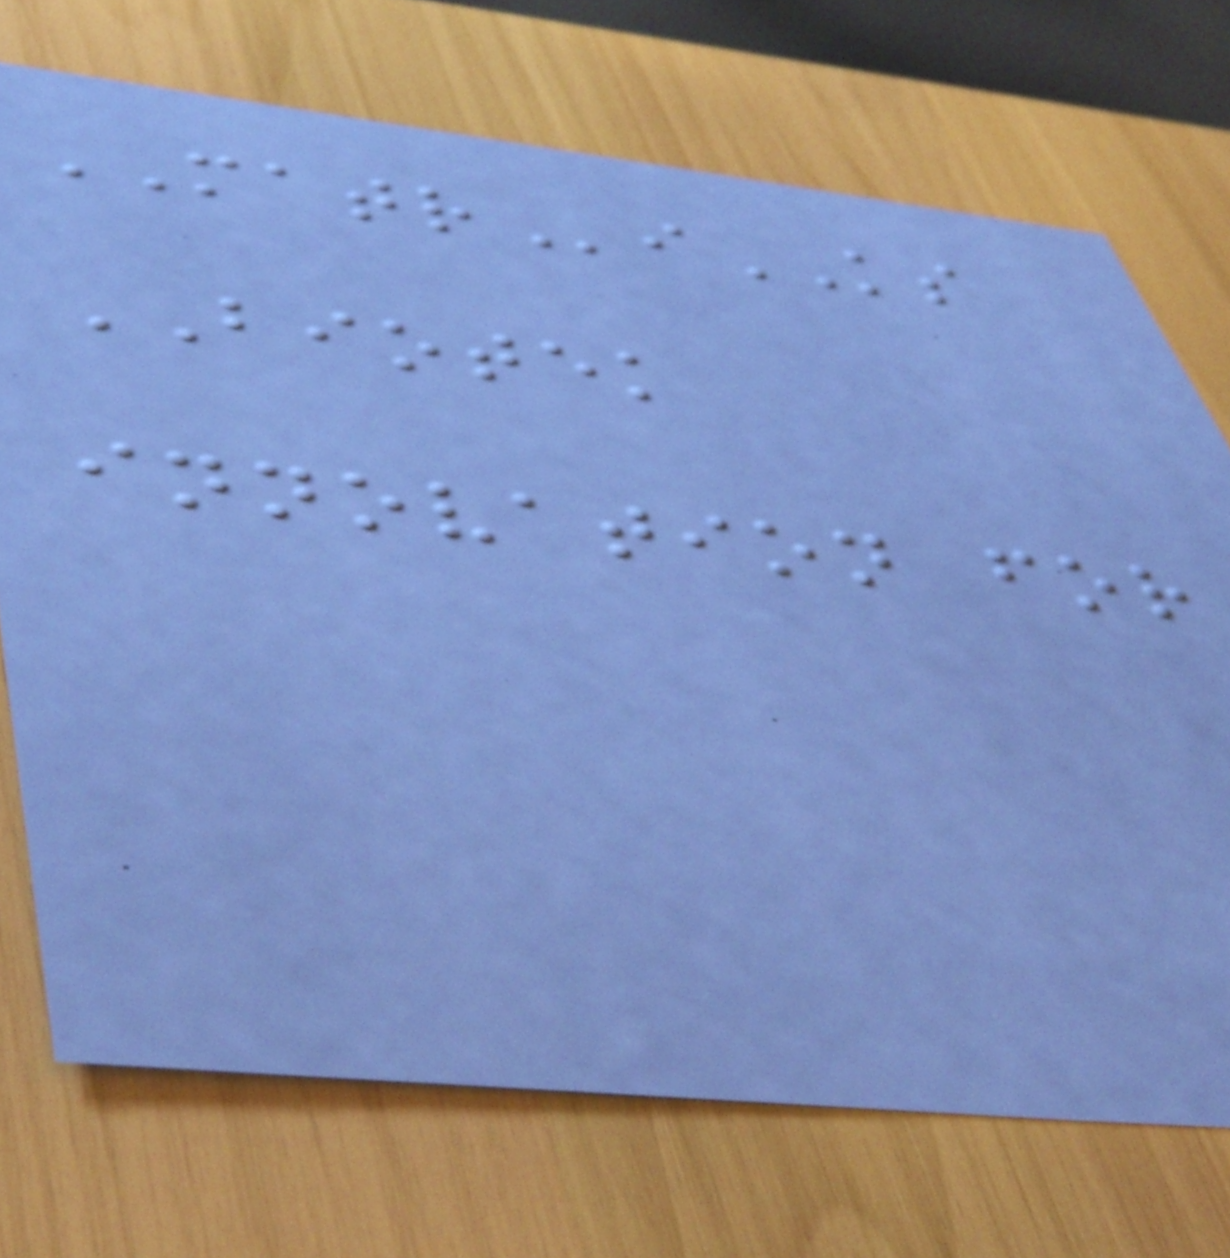MATRiKS
BIOTEK
innovation for
